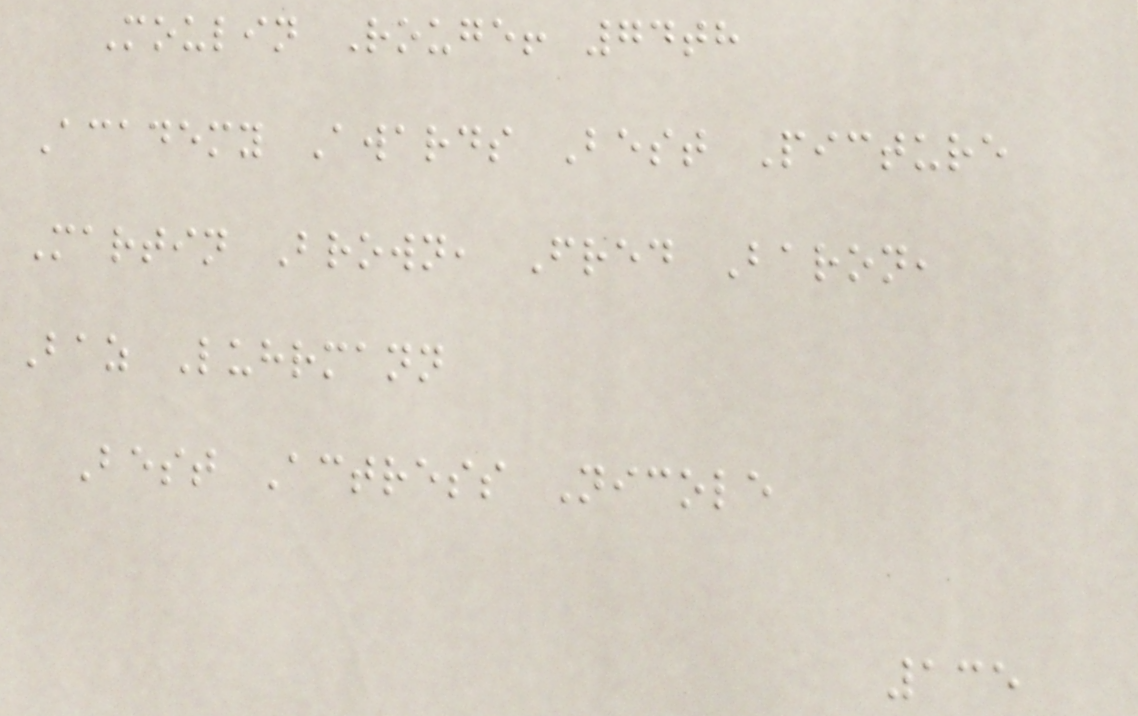Moulin Rouge! 74th
Academy Awards Best Picture
Martin Brown, Fred Baron,
Baz Luhrmann
Best Actress Nicole
135
